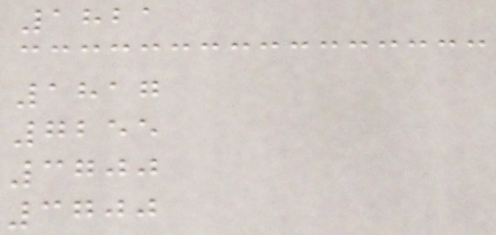1821
1817
7255
3700
3700
